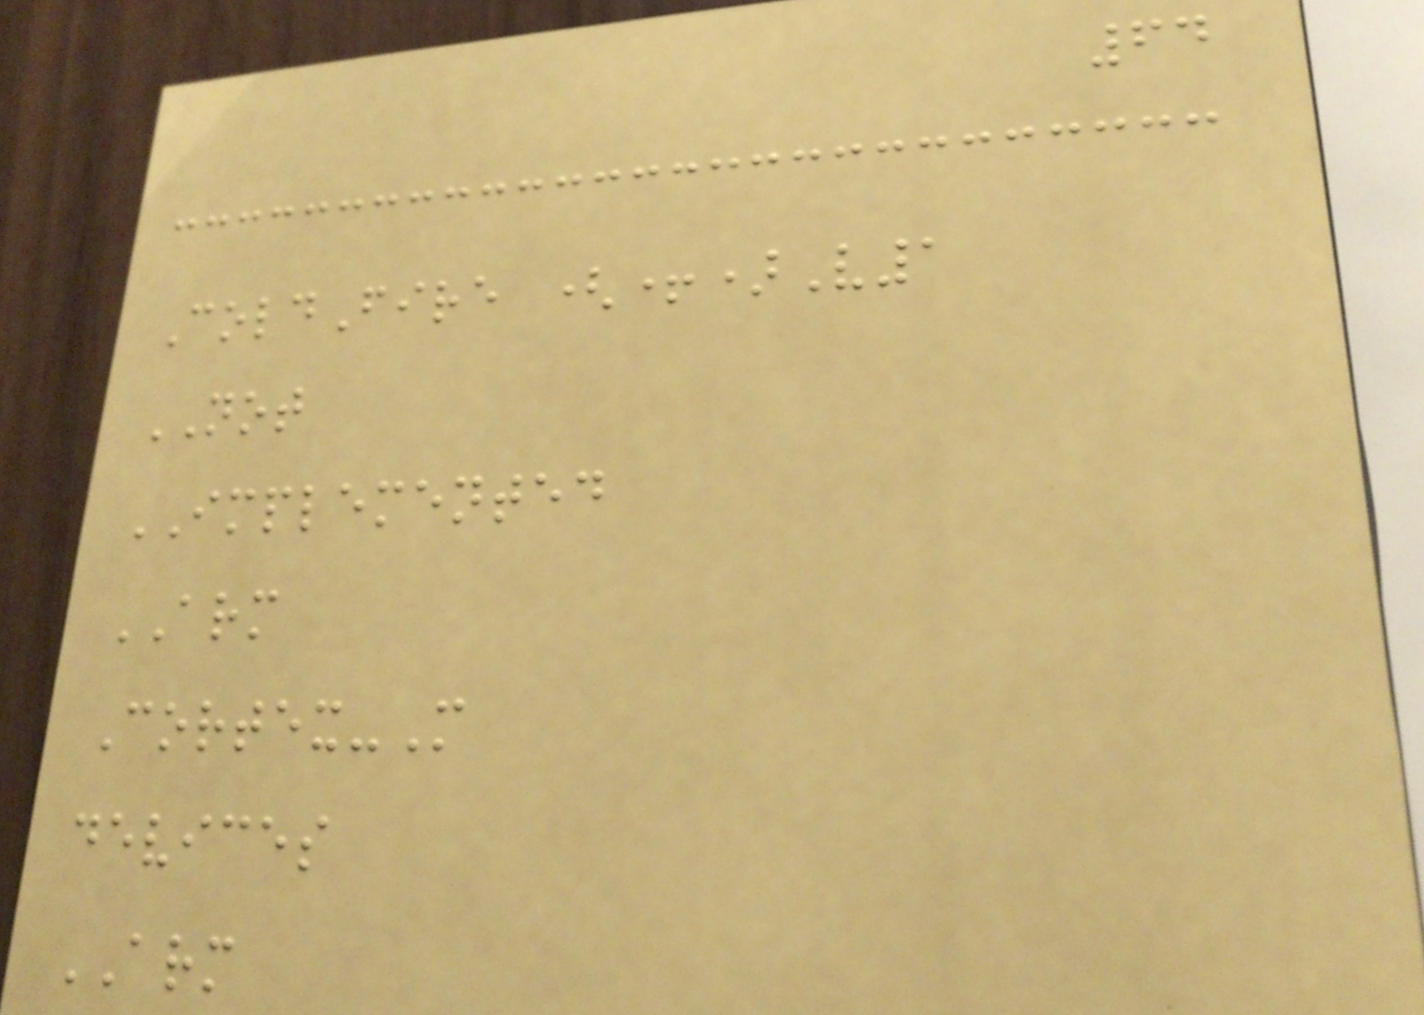64
ColdFire (+)V1
NOT
IMPLEMENTED
ARM
Cortex-M
devices
ARM
